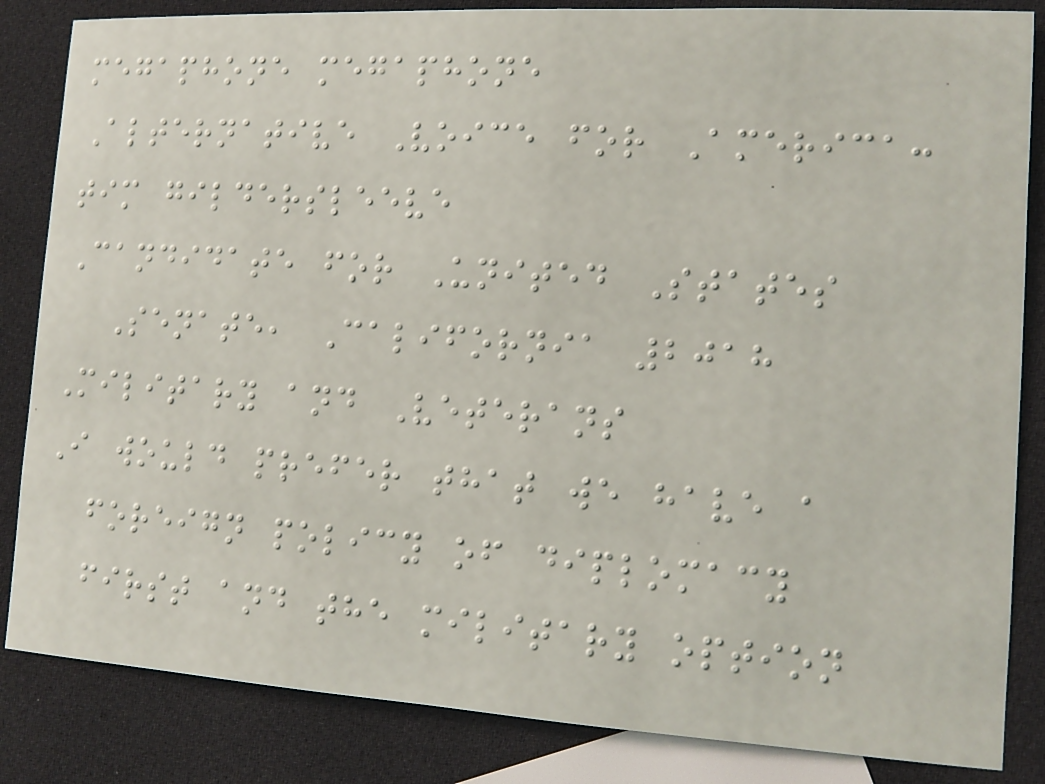megaphone megaphone
Alternative Voice for America:
tim gildersleeve
Candidate for United States
Senate, California 2018
Military and Veterans
I would prefer that we have a
foreign policy of diplomacy
first and the military option
